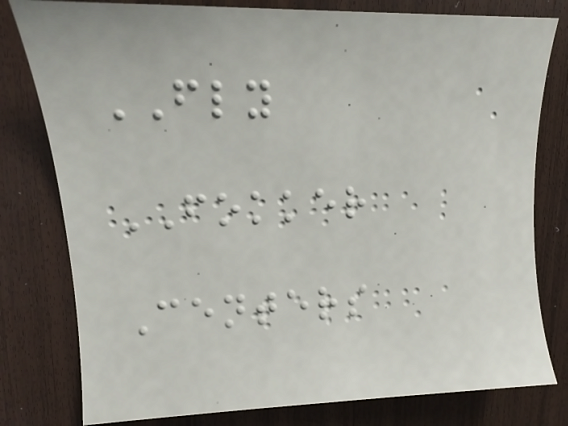FLY
FOKKER
Centers
